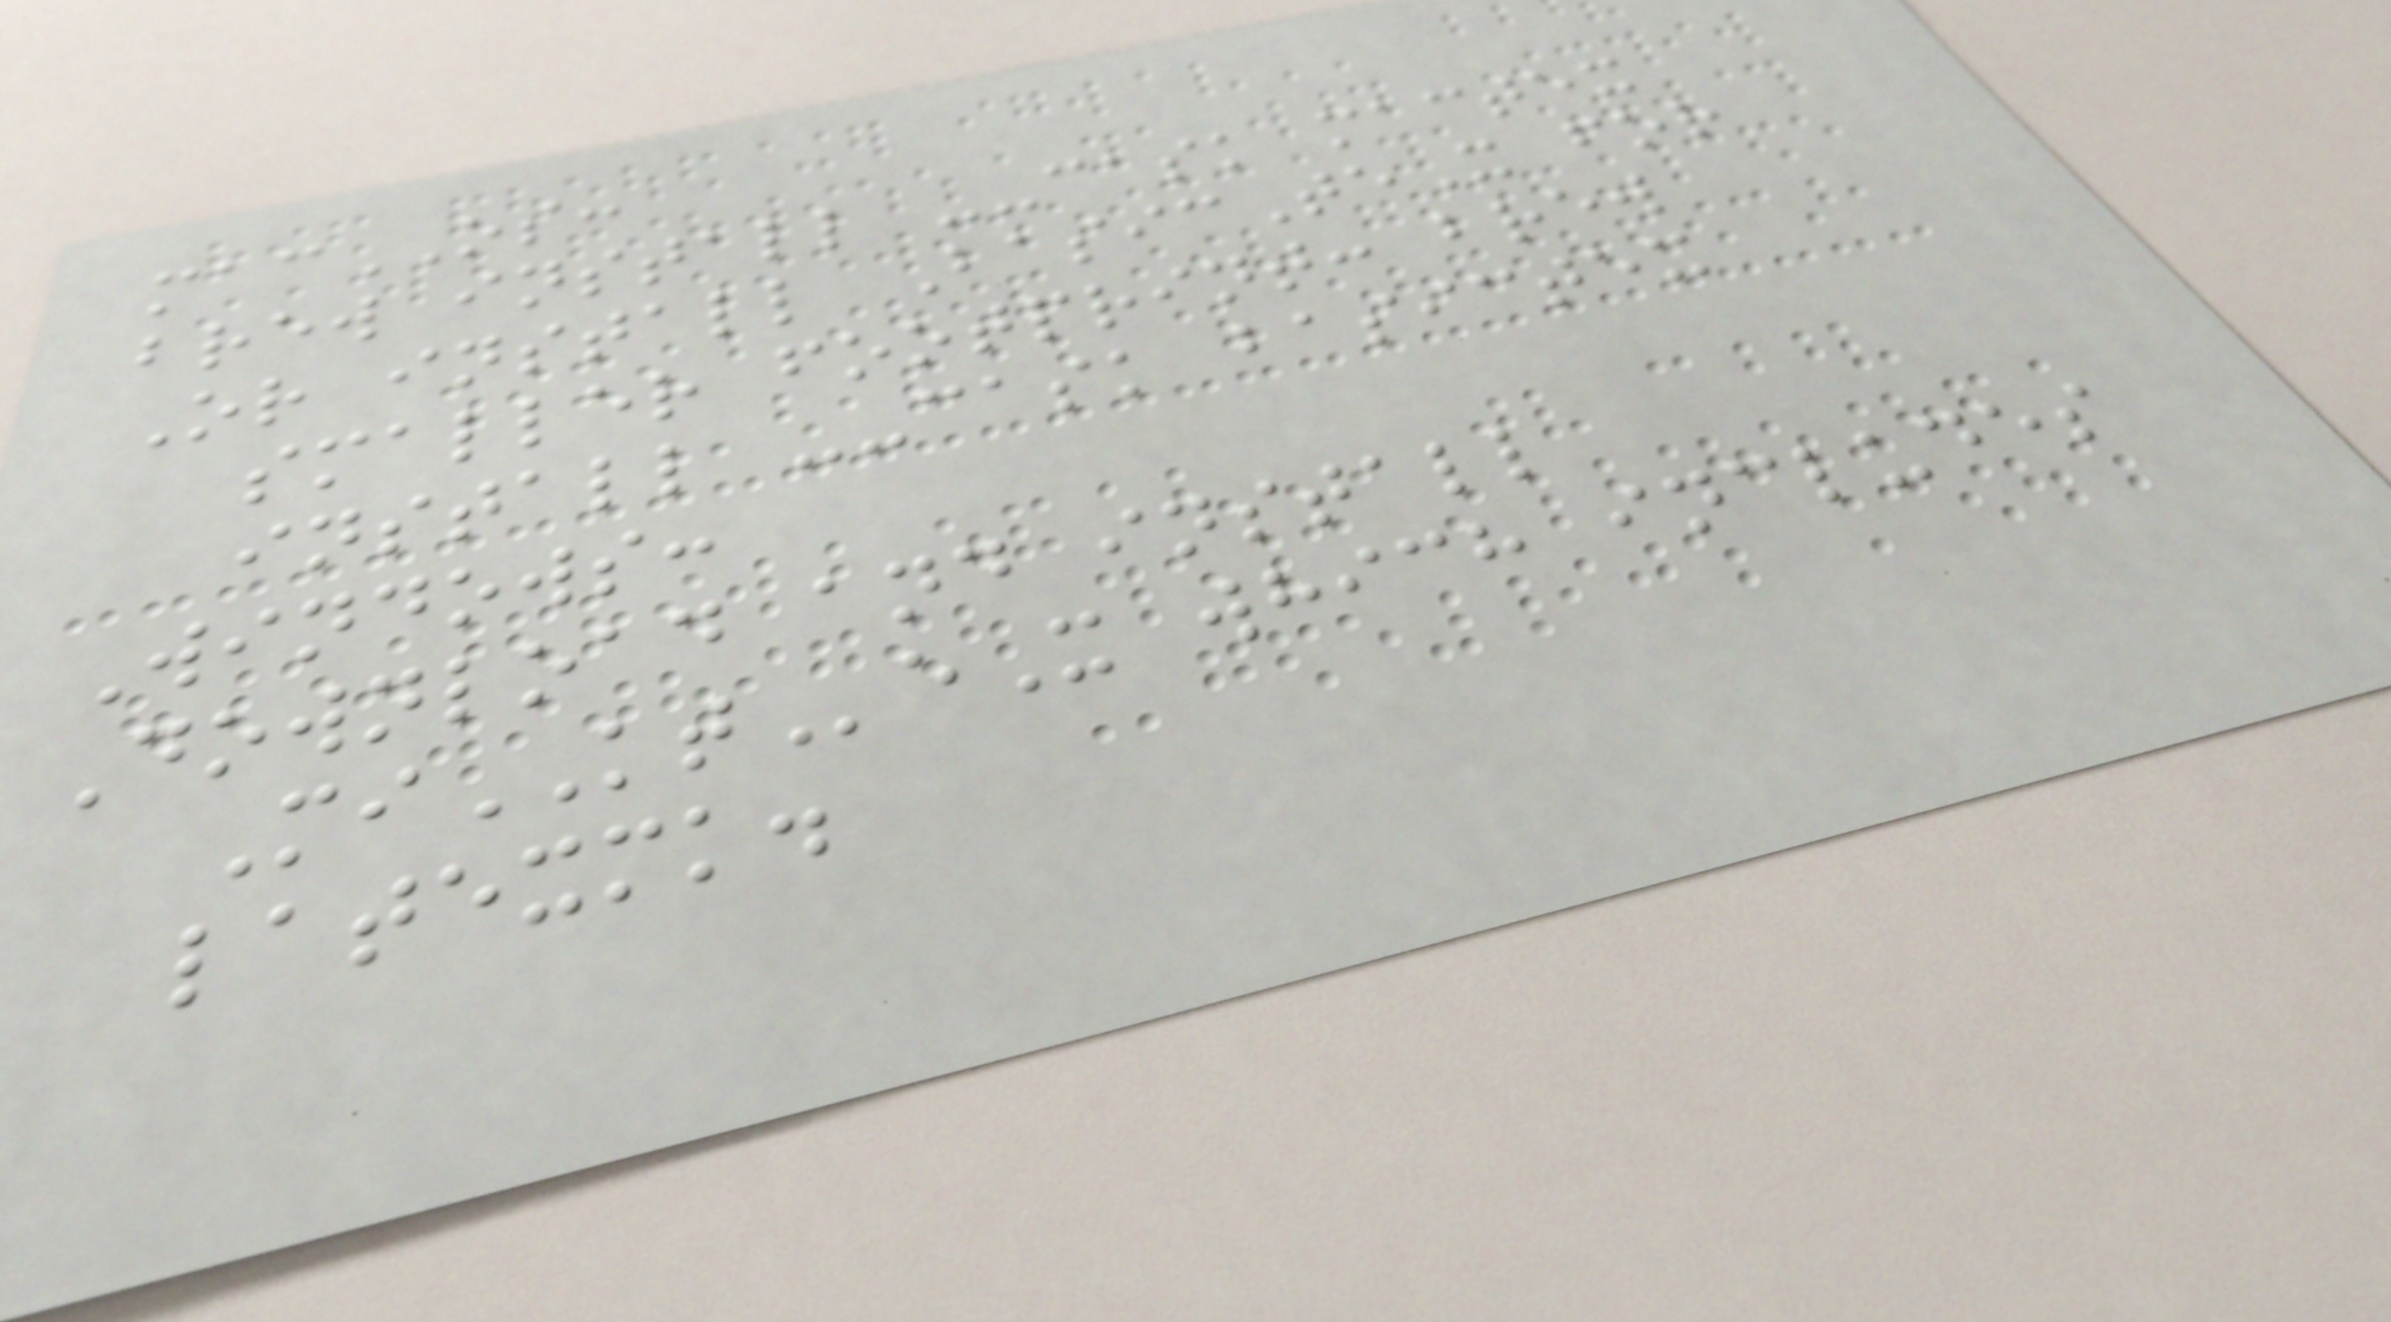macOS:
brew install --cask mactex
Or install BasicTeX for
smaller footprint: brew
install --cask basictex
Windows:
Download and install
MiKTeX which includes
latexmk.
